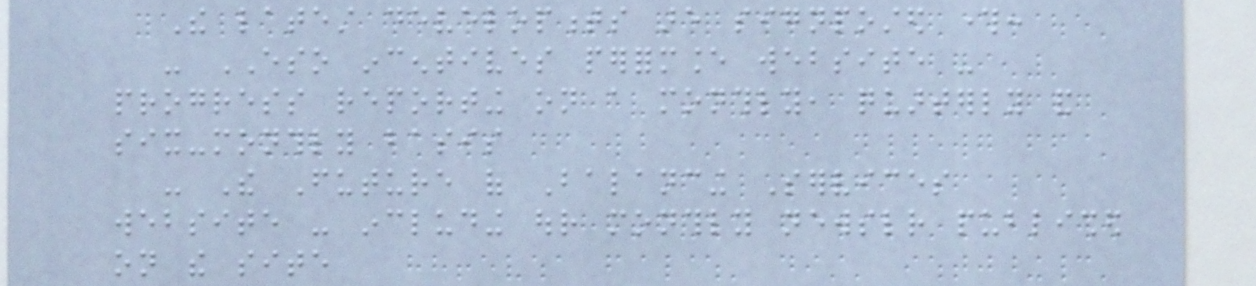The latest developments are signposted through:
- ESO incentives performance website -
progress reporting on a monthly, quarterly and
six-monthly basis
- The Future of Balancing Services
website - including our monthly newsletter published
on the site
